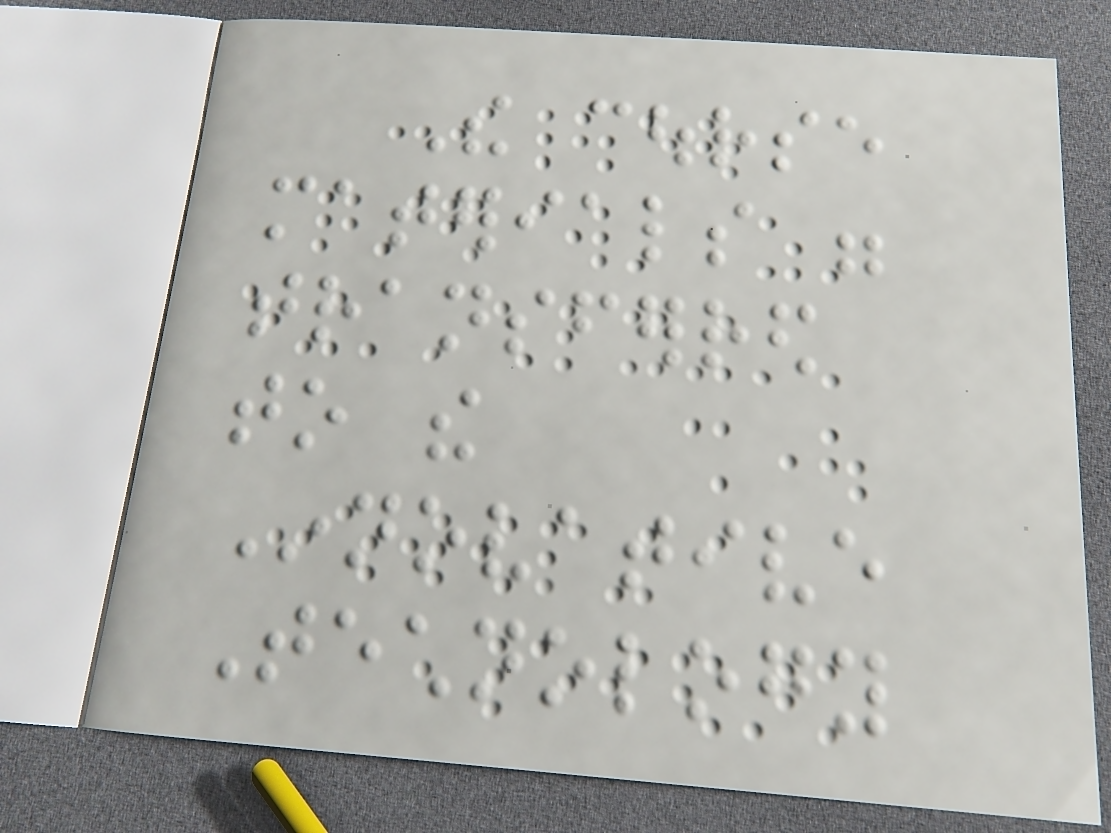The course
materials were
transferred
to the
Innovative
Technology
